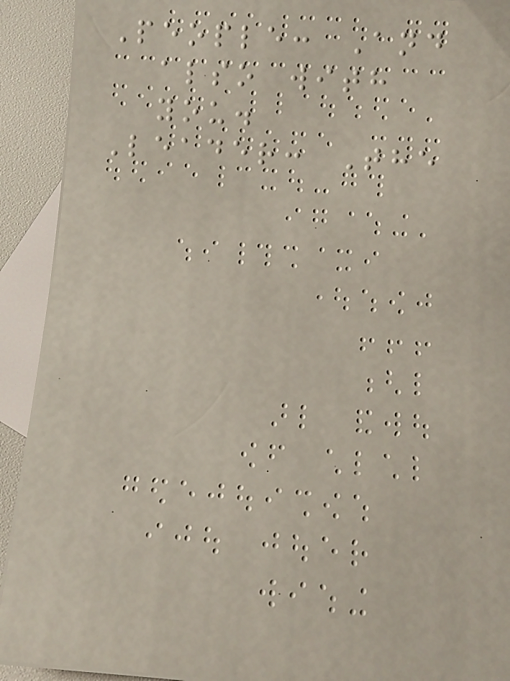People: And
also with
you.
Leader: The
